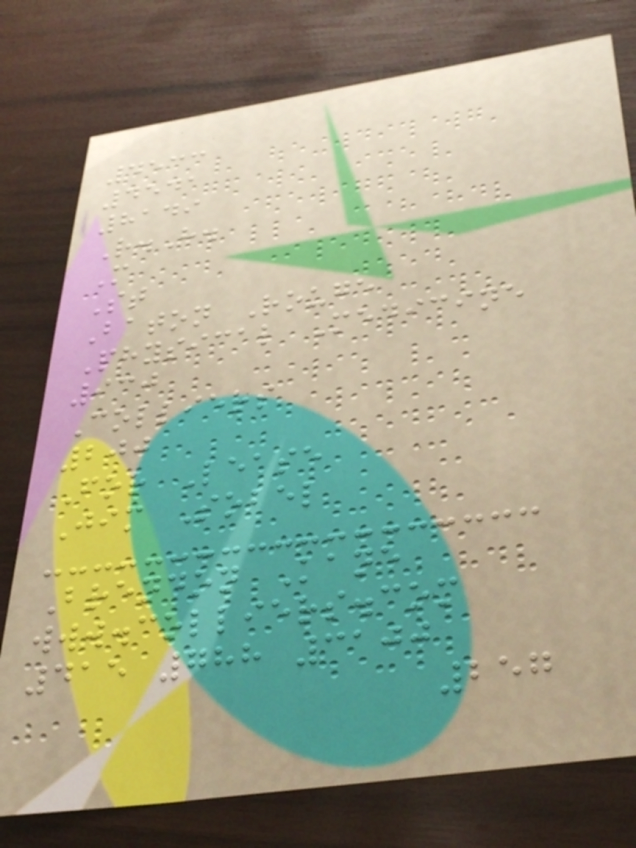4533
4541
8149
R.H.
M
St
Baton Rouge
Physical Medicine
930
Colliers
200
For Lease
Jim Sobel
Brendon Kane
www.colliers.com
415 788 3100
257
